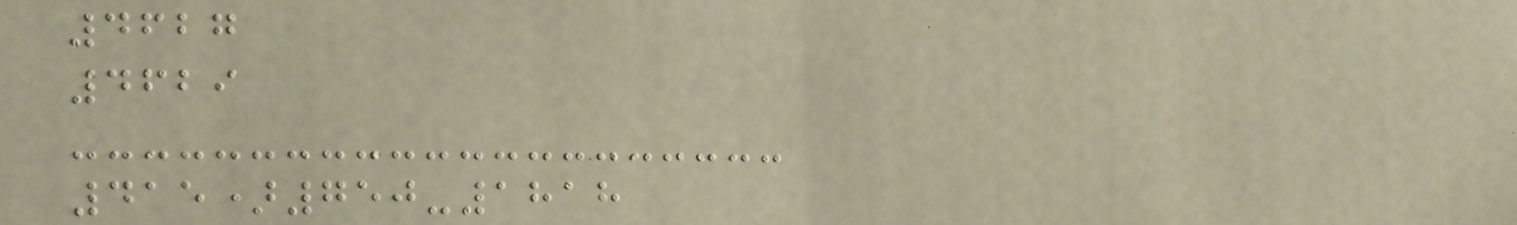4627
4629
415)750-1818
